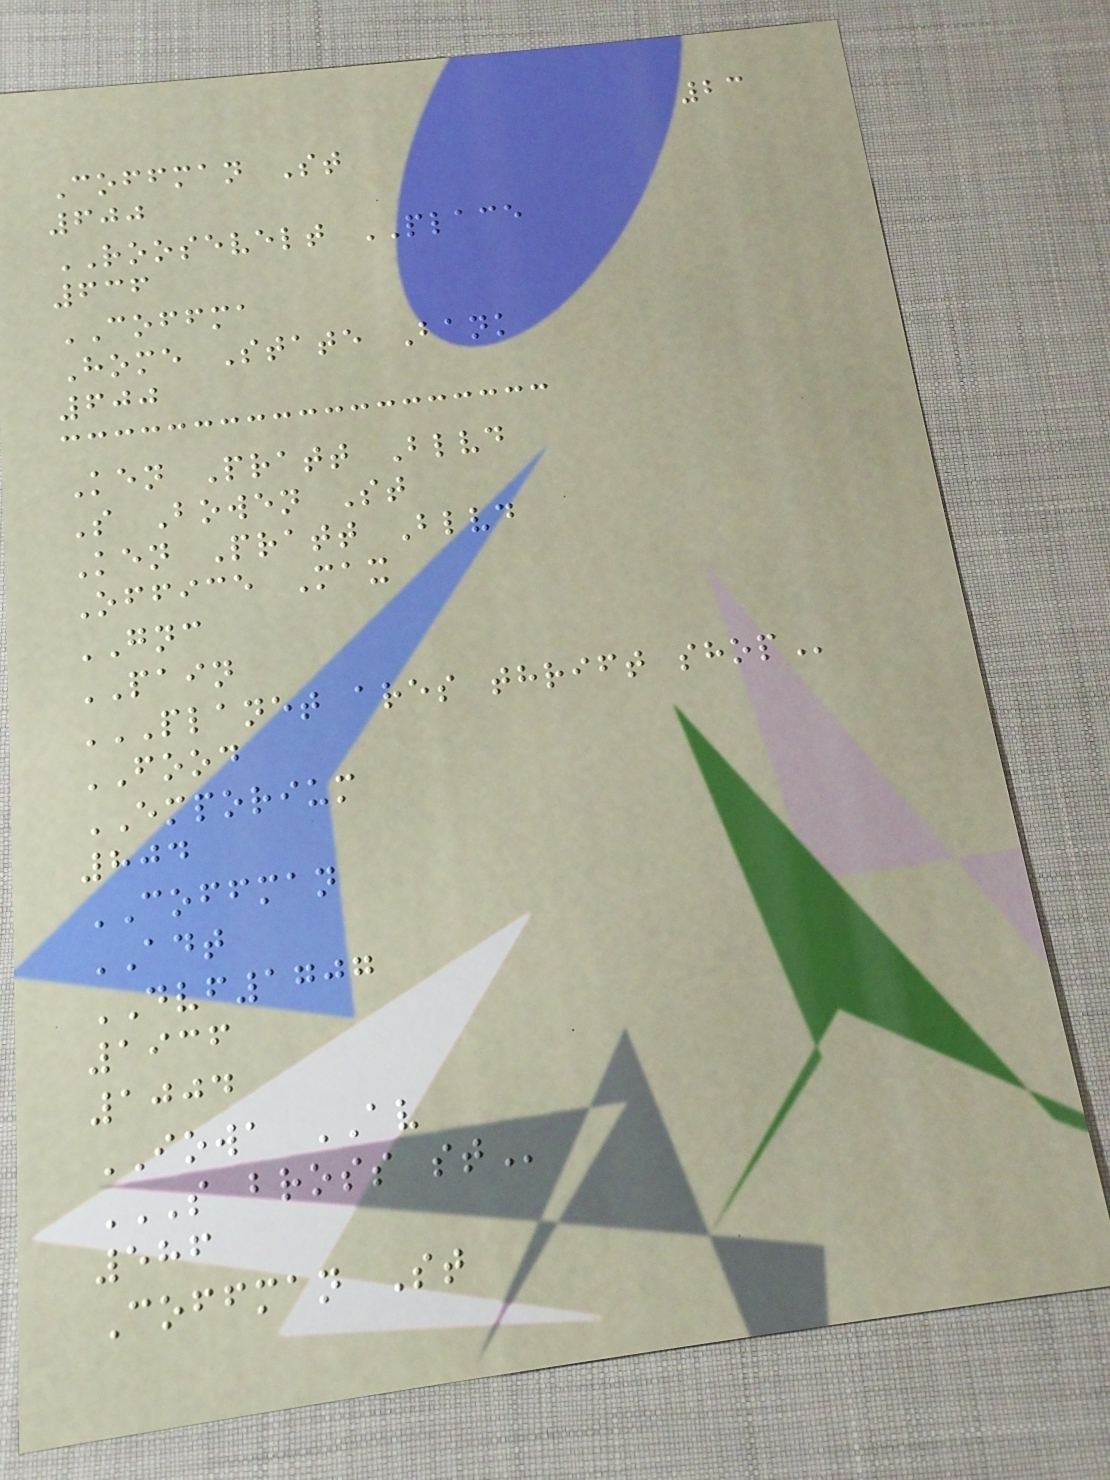23
Coffman St
600
ROOSEVELT PLACE
636
COFFMA
Home State Bank
600
Ken Pratt Blvd
S Bowen St
Ken Pratt Blvd
Office Max
GNC
PAIN
PLANET ARES THRIFT SHOP
FOOD
EMPORIUM
804
COFFMAN
ADT
DVF1707
1936
1004
IOWA AV
S BROSS ST
586
Coffman St
